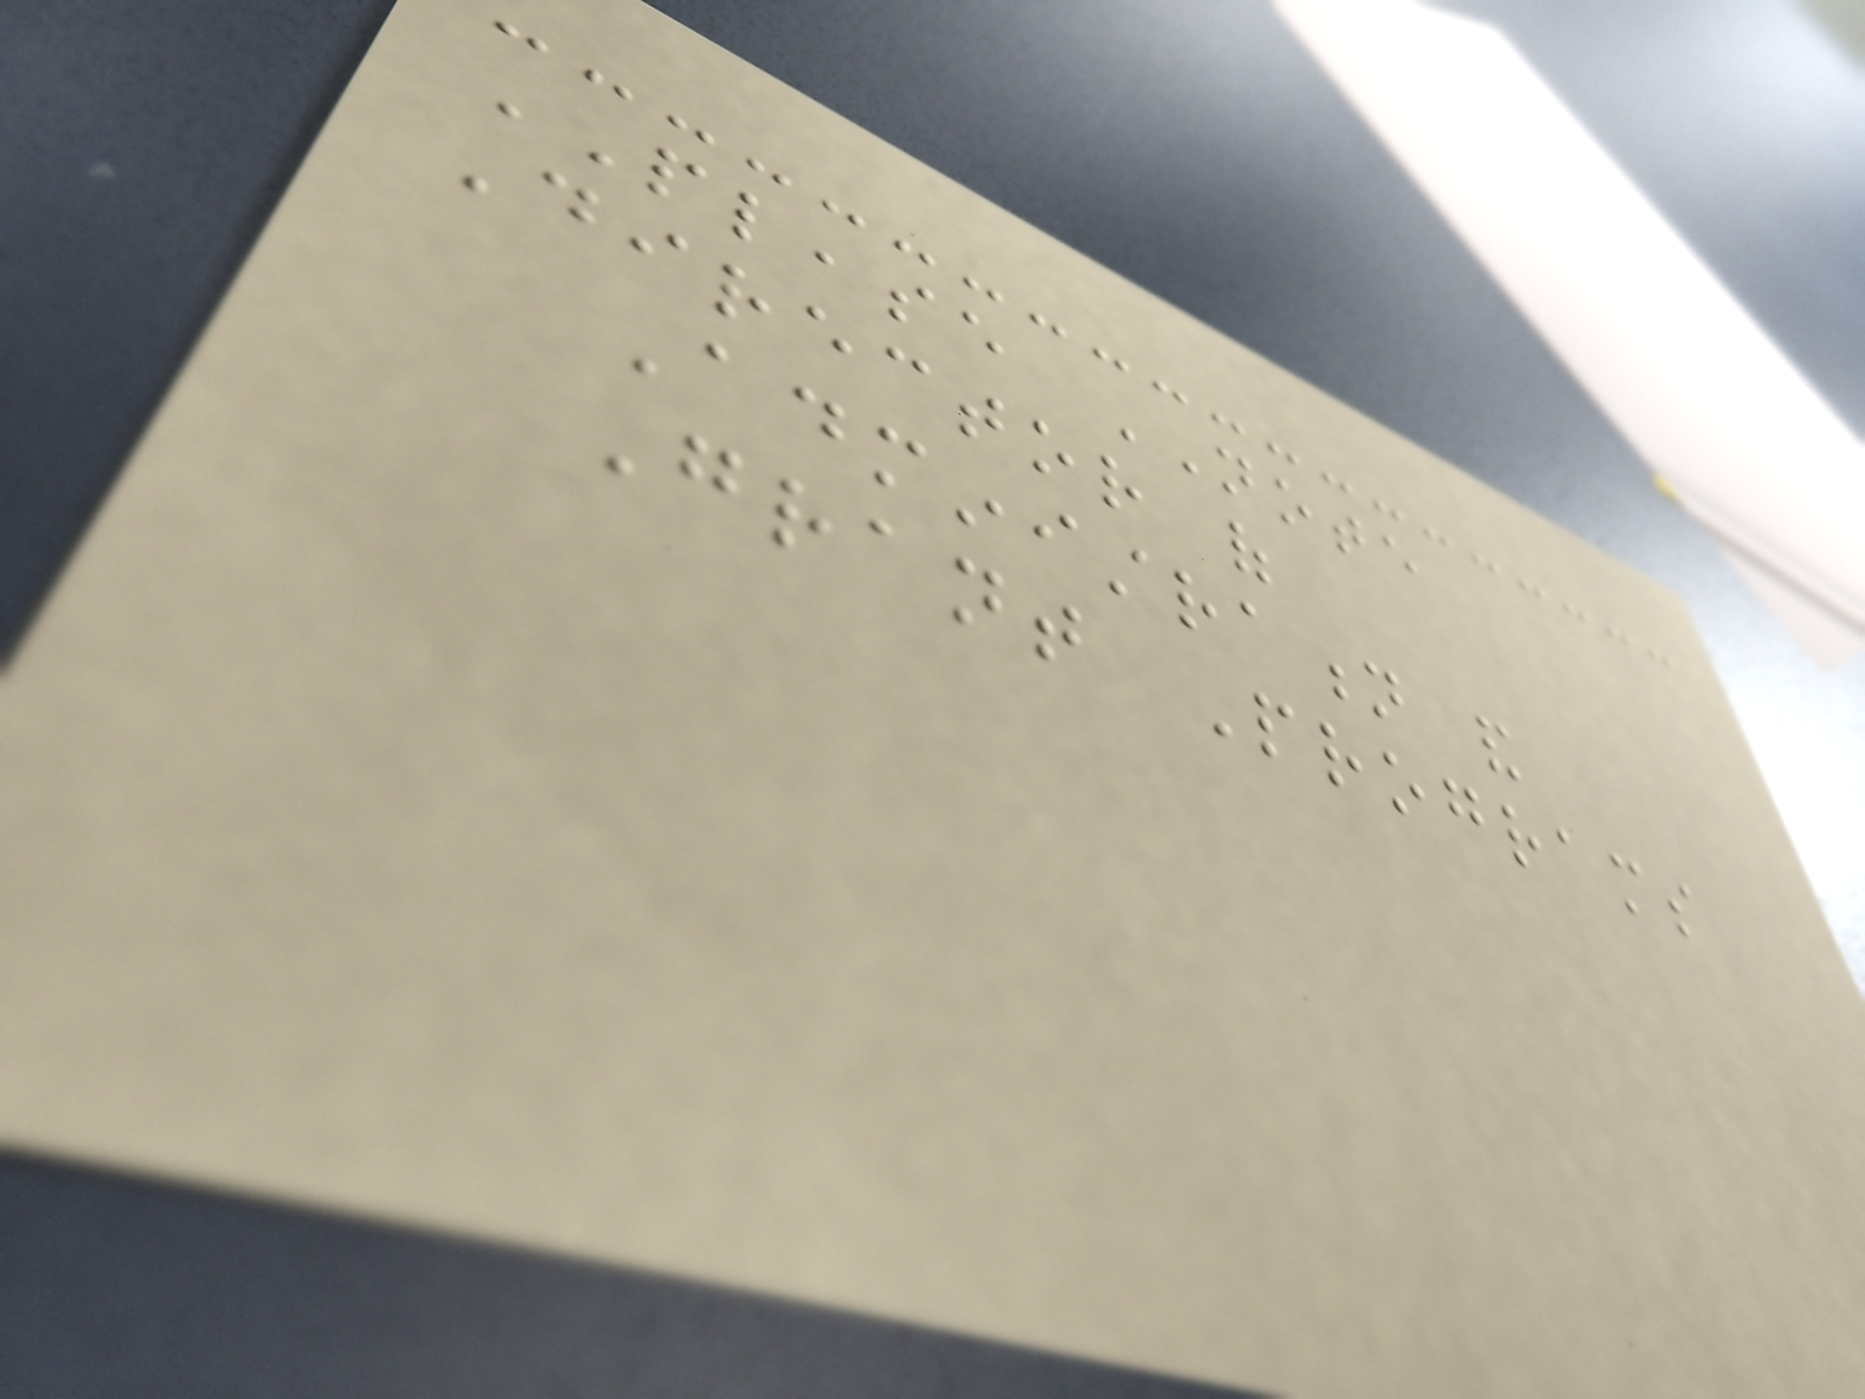PLEASE NOTE
Director of
Administration and
Grant Programs
